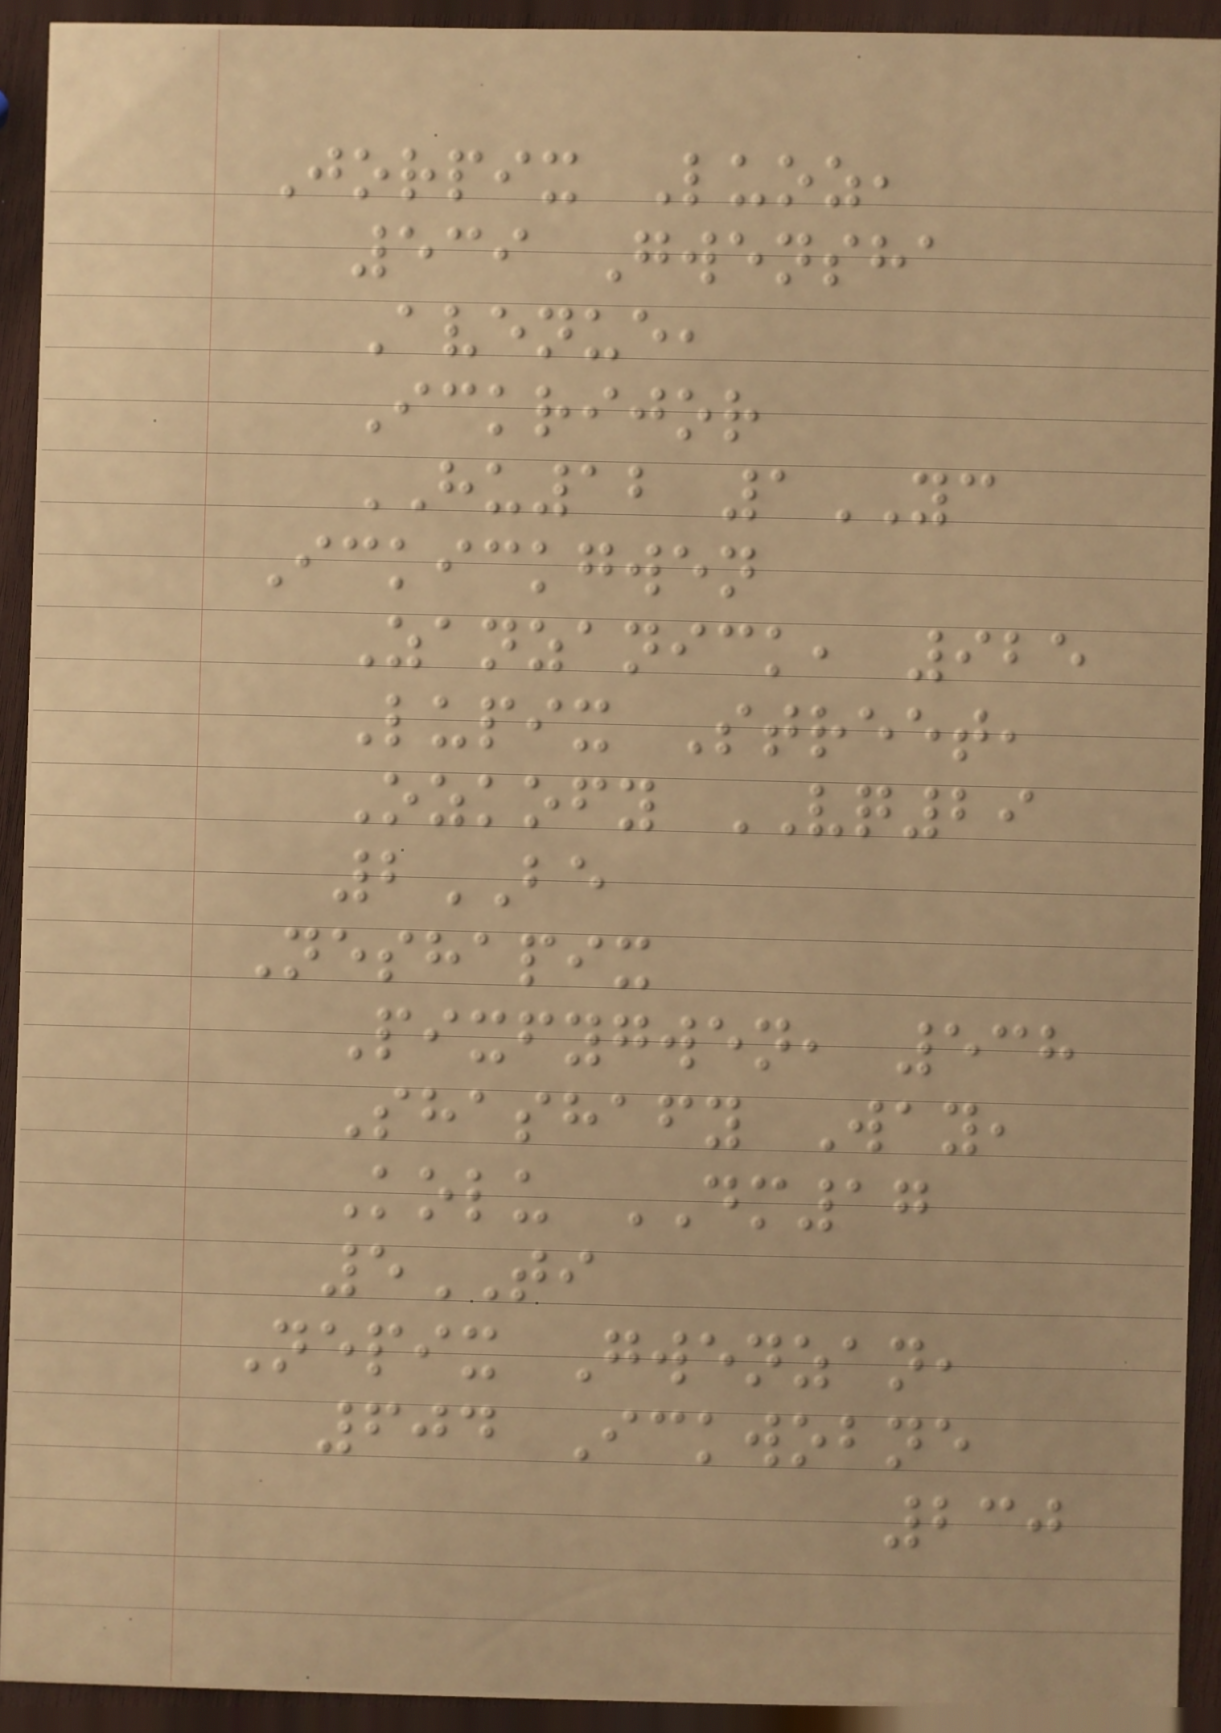Jorpix Luoz,
539 Gwensha
Avenue,
Ickrijor
HU12 1YC
Ickickgwen
Zanzanick, 925
Lupix Street,
Ozkofy VQ29
2BE
Neshapix
Pixfygwen, 538
Shashafy Way,
Kolu DM17
5TI
Nepix Gwenzan,
604 Ickwobne
230
